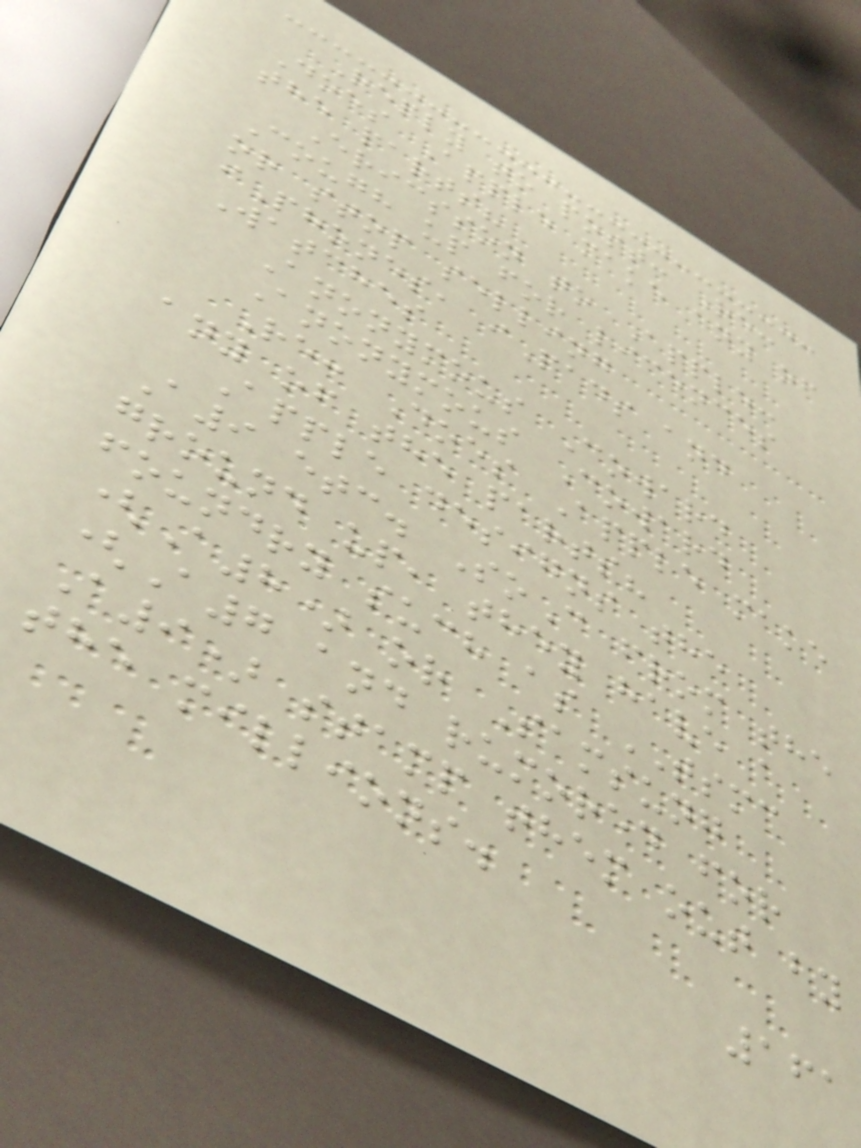Reply to post: Re:
Does Apple make any of
the parts?
Ericsson to Apple:
Cough up for licences
or stop selling
iPhones, iPads and
Watches
Anonymous Coward
Anonymous Coward
Re: Does Apple make
any of the parts?
Apple designs the
A9 etc. SoC from the
ground up, they have a
foundry such as TSMC
(A8) or Samsung
(A7 and rumored for
A9) stamp them out by
the millions.
161
